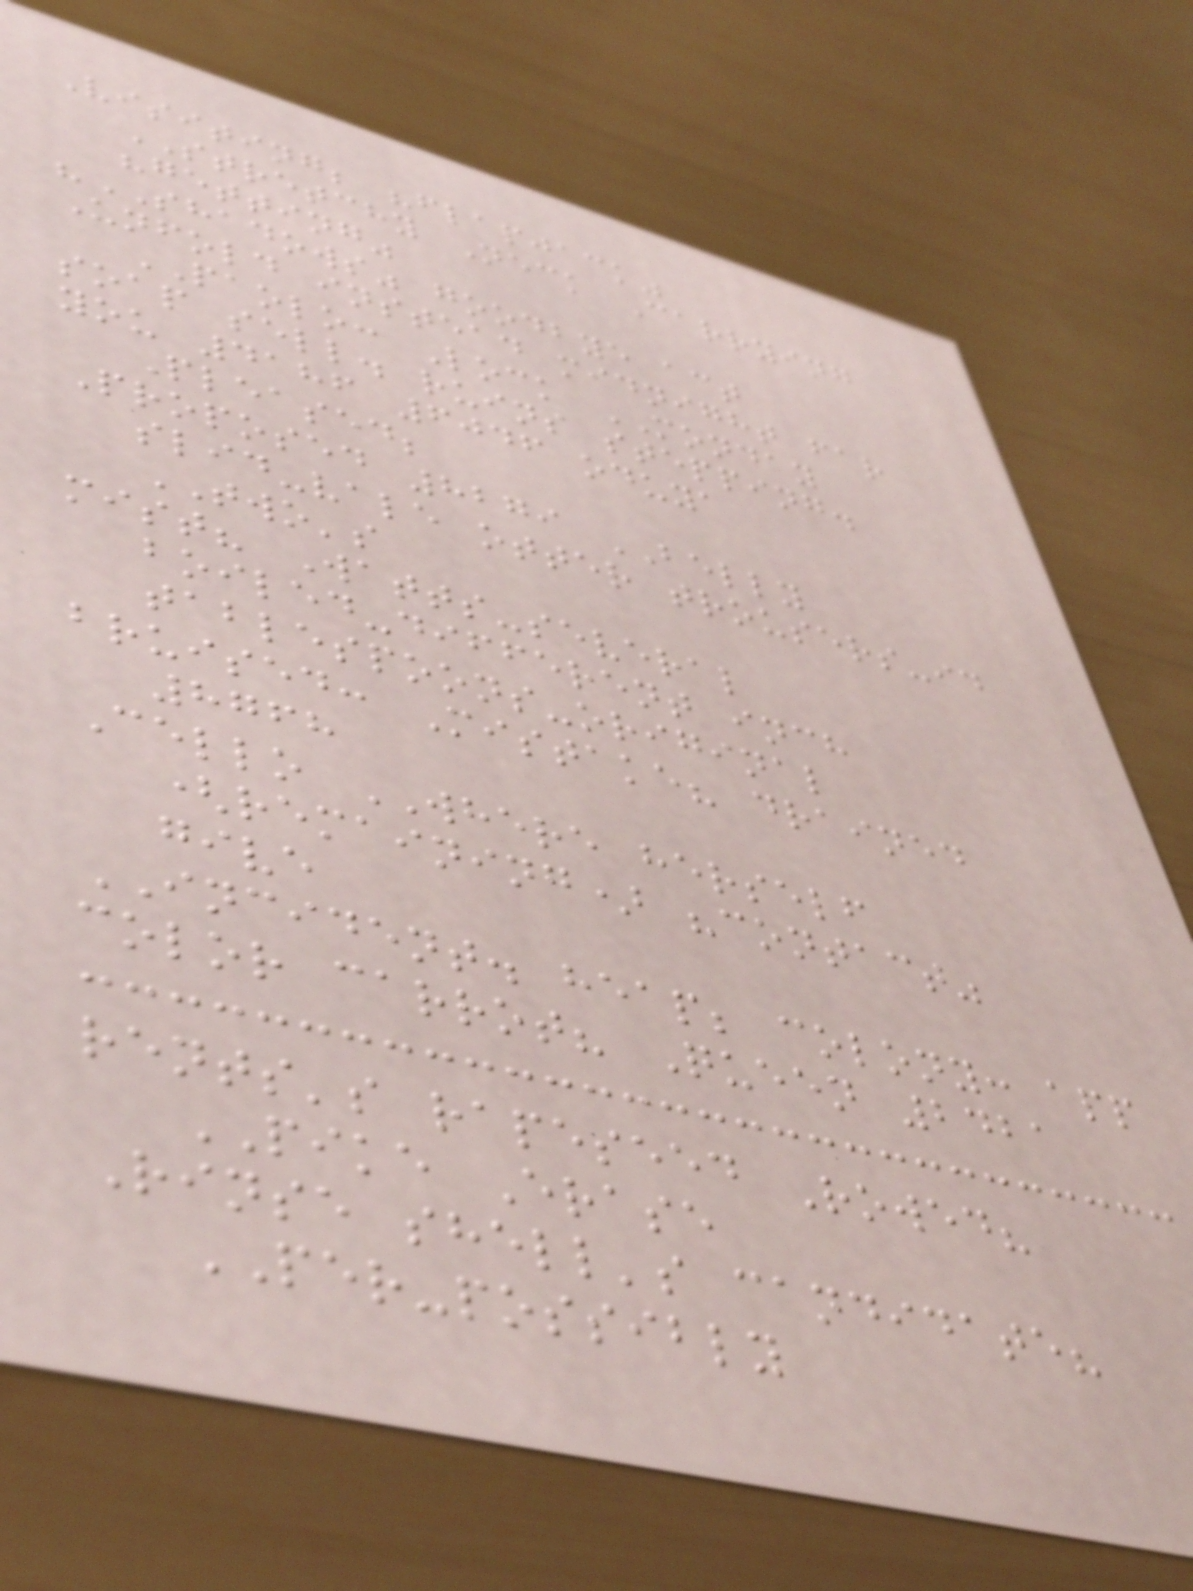Visiting; "flapjack"
STRETCHY Neck Carrying
"getting"
"SHADOWS" goodbye act
Unfold instead midnight far
PAOLO: Lock MONDAY
soap sell. ruins stepping.
you 4186 6046 oduya
Pleased;
Proposed 8279 BELLY
slid-vale otter trousers-id
TWO's
mist? Watts-several
boiled-different inch
tablespoons-original
bruised: Mistake? drained
8768
Cello WHERE herself
(remaining) "contact"
give
INCIDENT. heap; colony: app
color carrot? Queen 2421
rents's rapeseed Rowed?
PIKE Erase
Rinse shell's candidate?
PER-possibly
